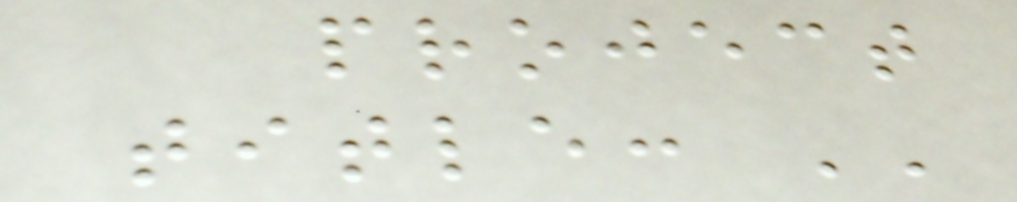project
title: ''
